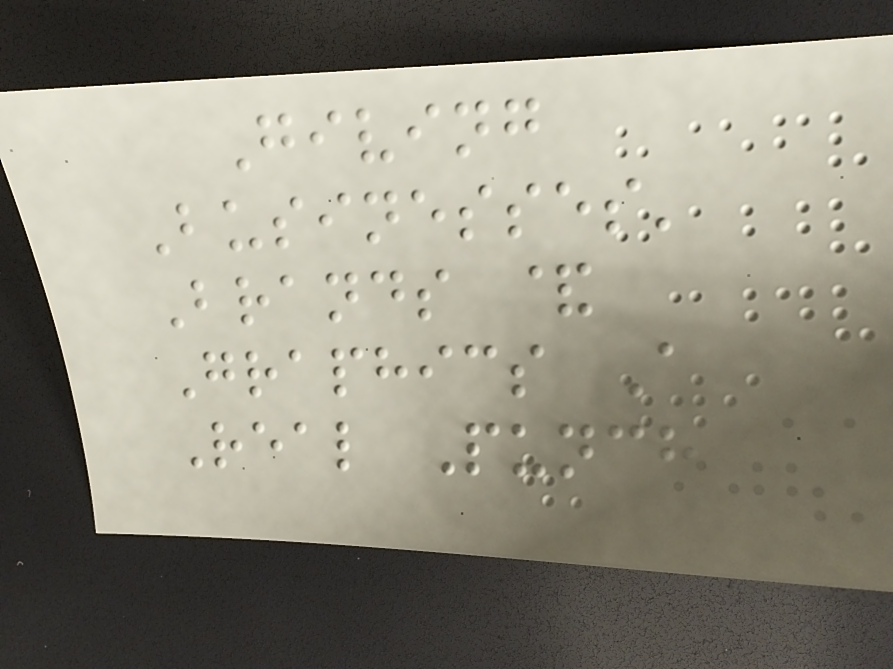Giving
Businesses'
Brands &
Graphics A
Real Punch
